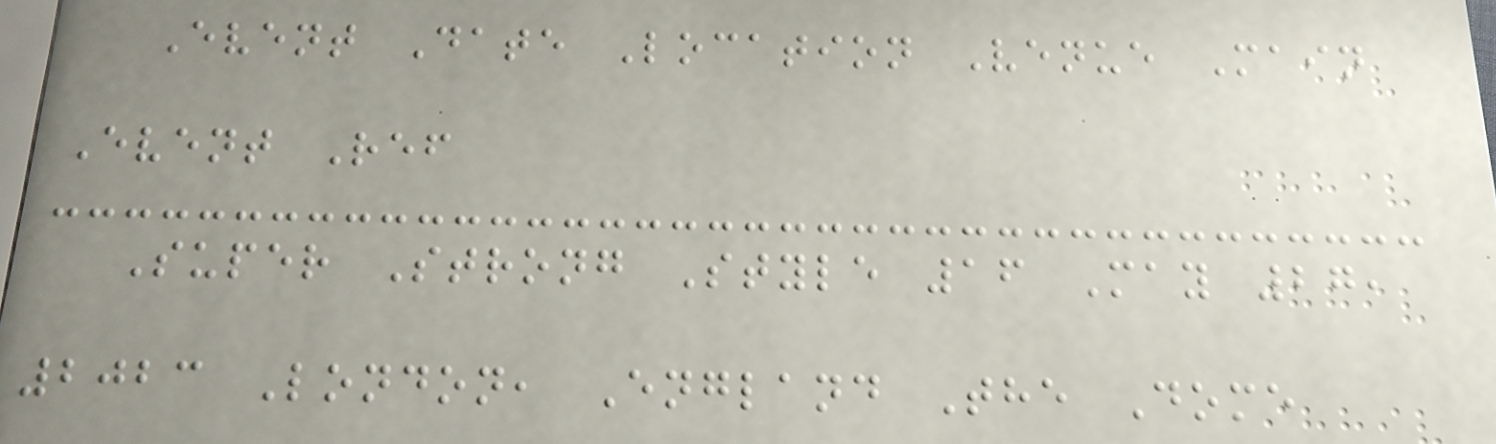Event Date Location Venue Main
Event Ref
Super Strong Style 16 May 27,
2023 London, England The Dome
